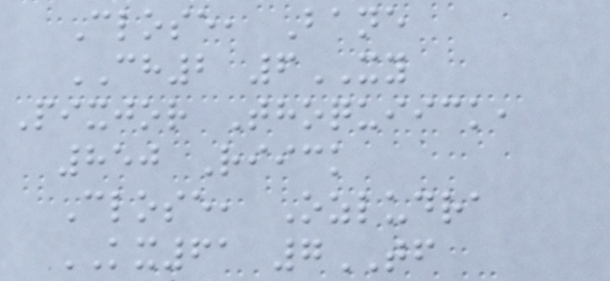Close, Bane
CH2 6XY
Pixjor Thoquiick,
850 Riick
Close, Ozludra
KX61 7TF
